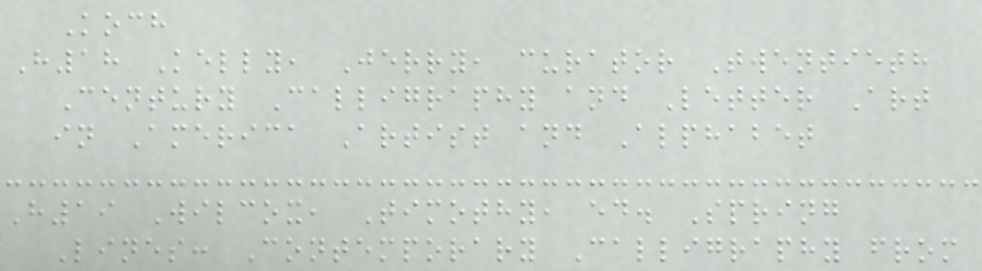Koch
H18 Kelly, Jerry, curator Twentieth
Century Calligraphy and Letter Art
in America Artist and Alphabet
H19 Wilcox, Timothy, ed. Spring
Lines: Contemporary Calligraphy from
